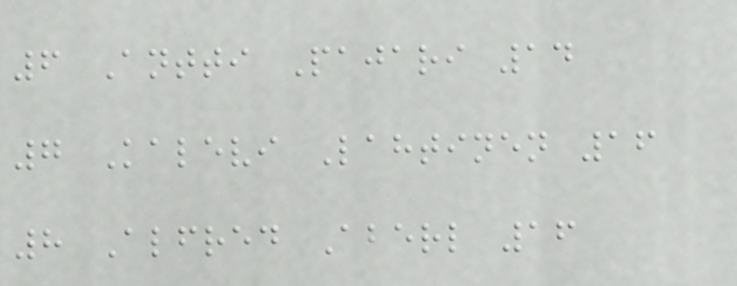6 Antti Pajari 14
7 Kalevi Lahtinen 16
8 Alfred Aberl 16
